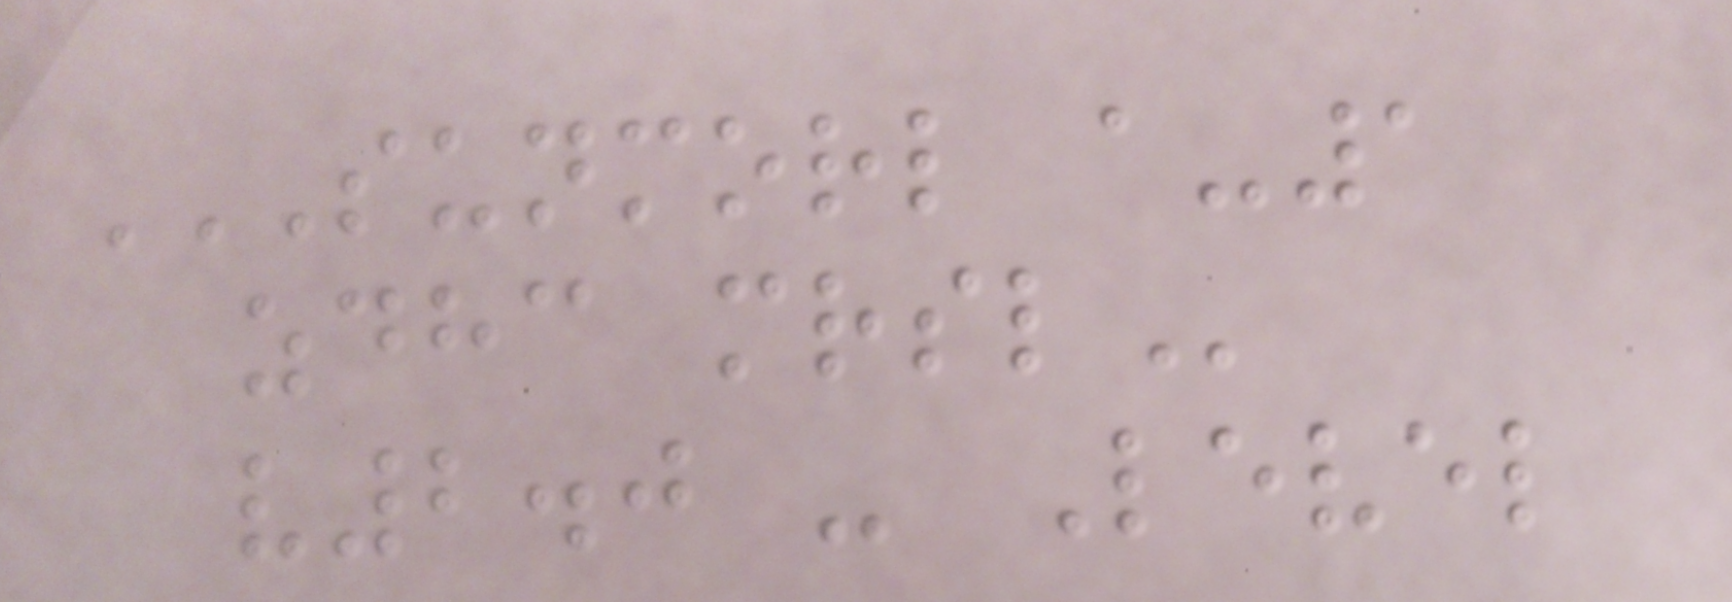SUNMORL A-1
ZDHC MRSL
v2.0 - Level
